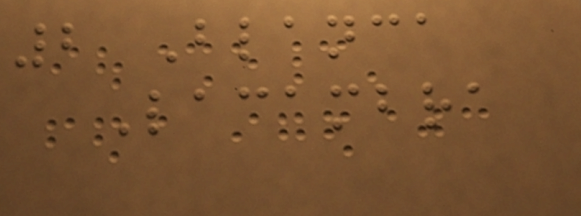2 Blanca
Lacambra
